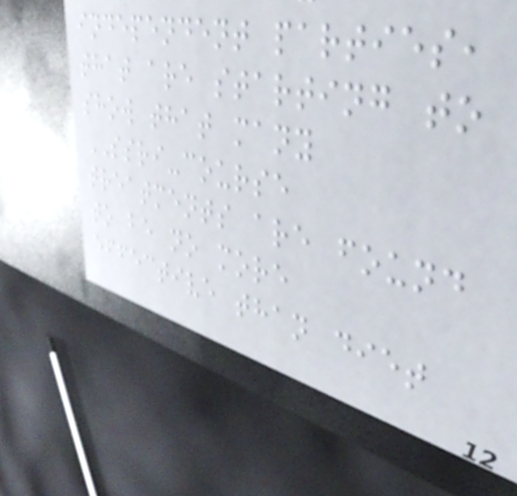independent parties,
that are starting to
show that many
SSRI-course
treatments are found
to be no more
effective than diet
